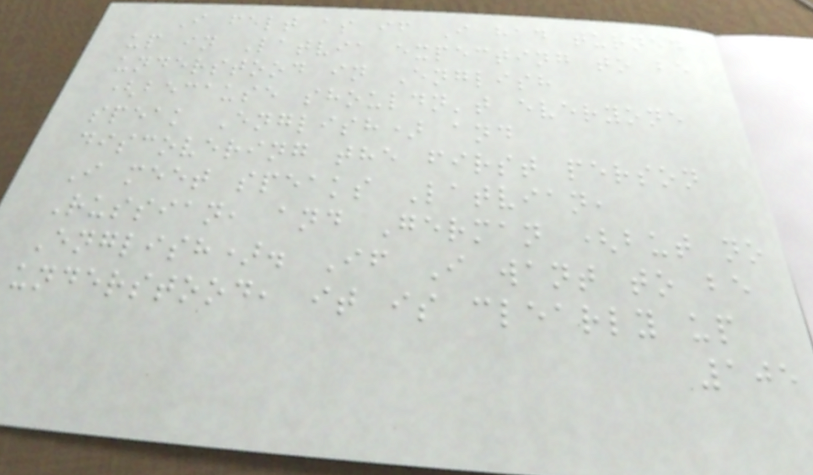I felt as if I had turned
up in Latvia expecting to be
understood in English
(because shouldn't everyone
speak English) and
discovering the first person
I meet speaks Latvian,
Russian, and German (but no
English). If I want to be
understood, it is clearly up
105
